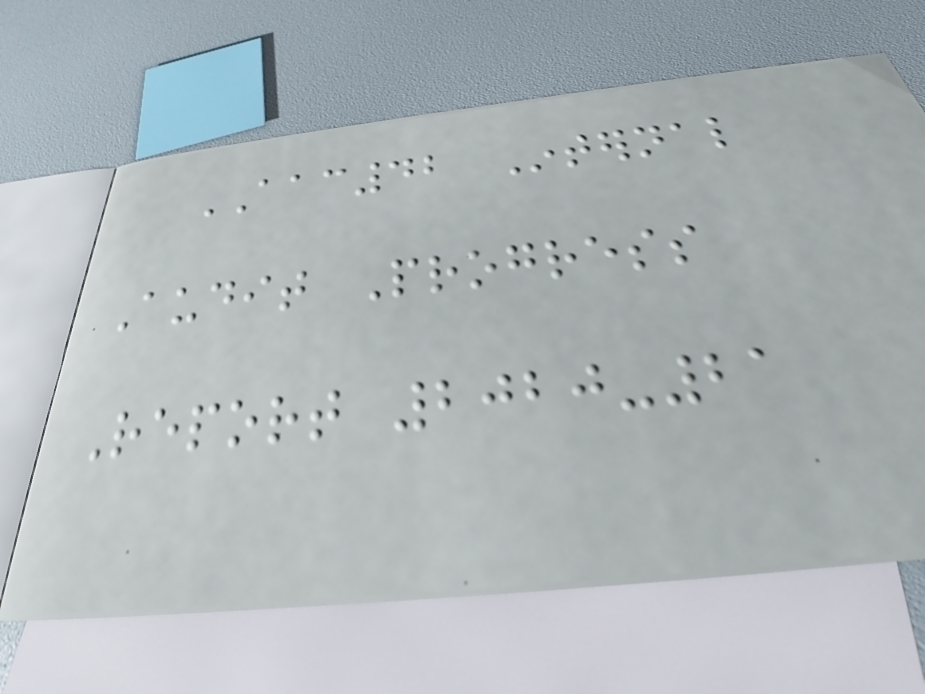AAC42 Internal
Audit Progress
Report 2020-21
